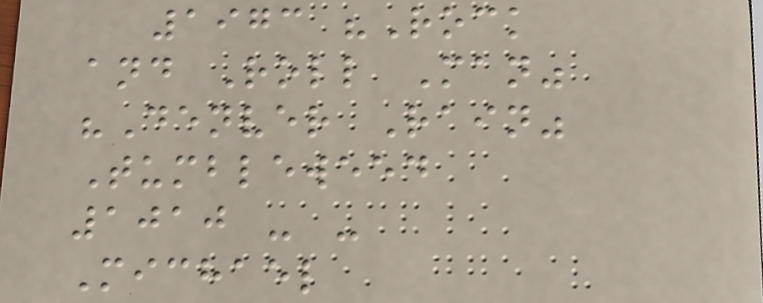1973 "Rock
and Roll Man"
"Denver Rain"
Tumbleweed
1010 - -
Michael
